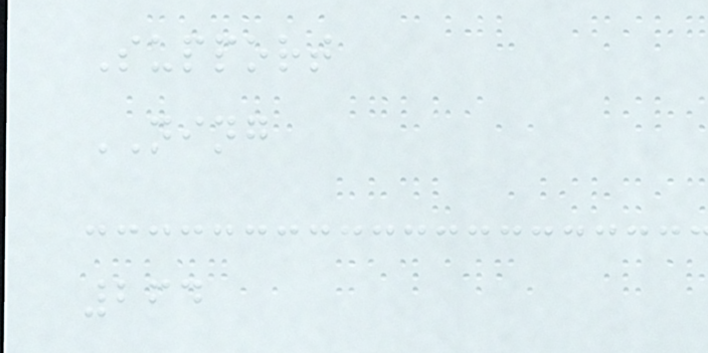Support
NING
264
